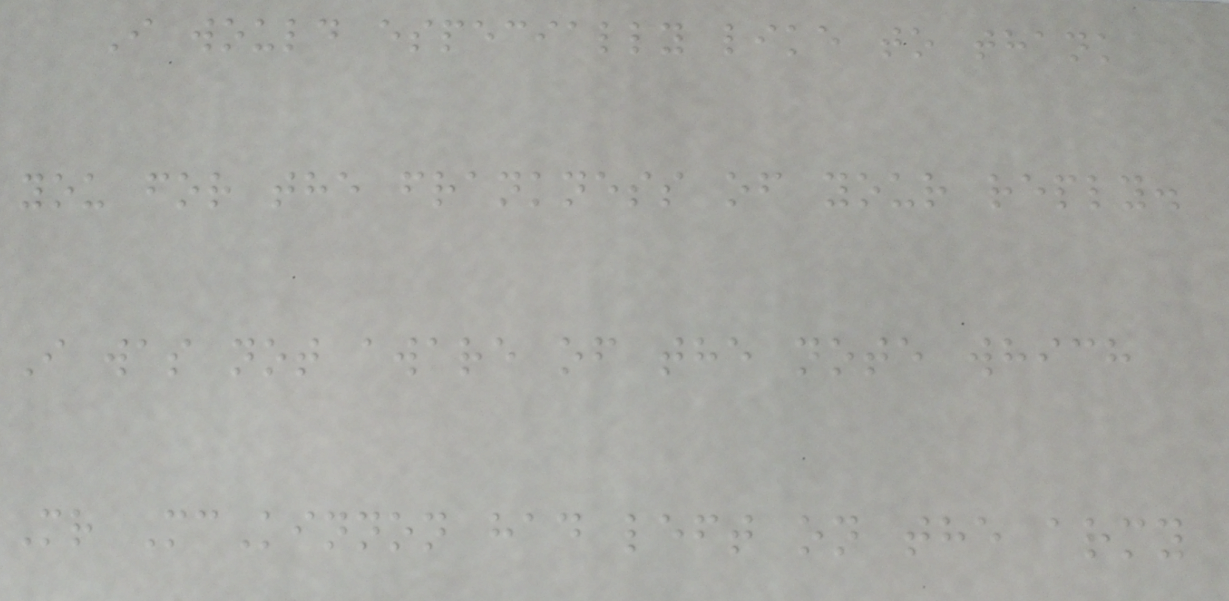I would especially like to thank
you for the frankness of your reply.
I was not aware of the note which
Mr McKinnon had left on the army
